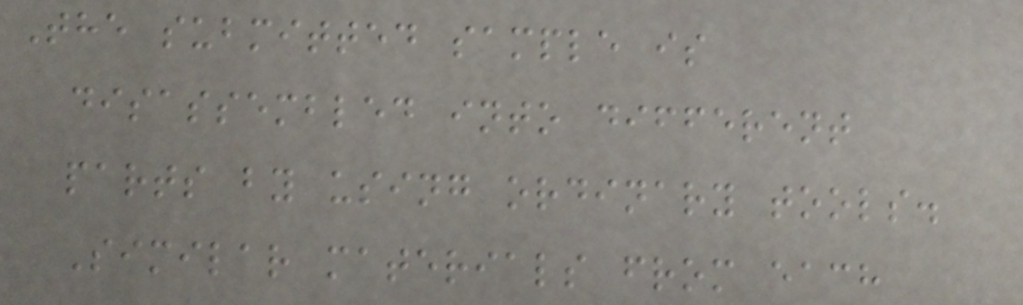The submitted sample is
disassembled into different
parts by using ordinary tools.
Similar materials from each
